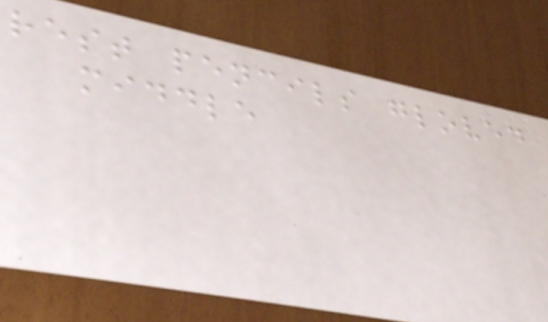rest pencils gloved
middle
